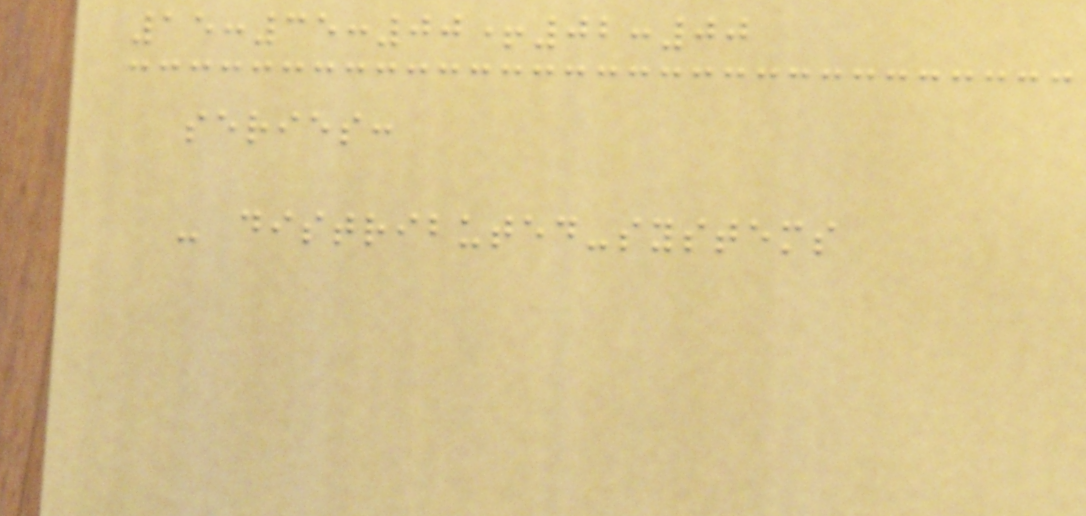15:35:00+02:00
series:
- distributed-systems
